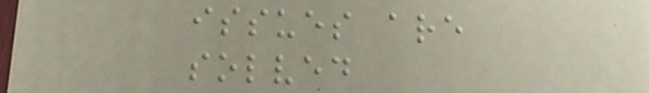issues are
solved
